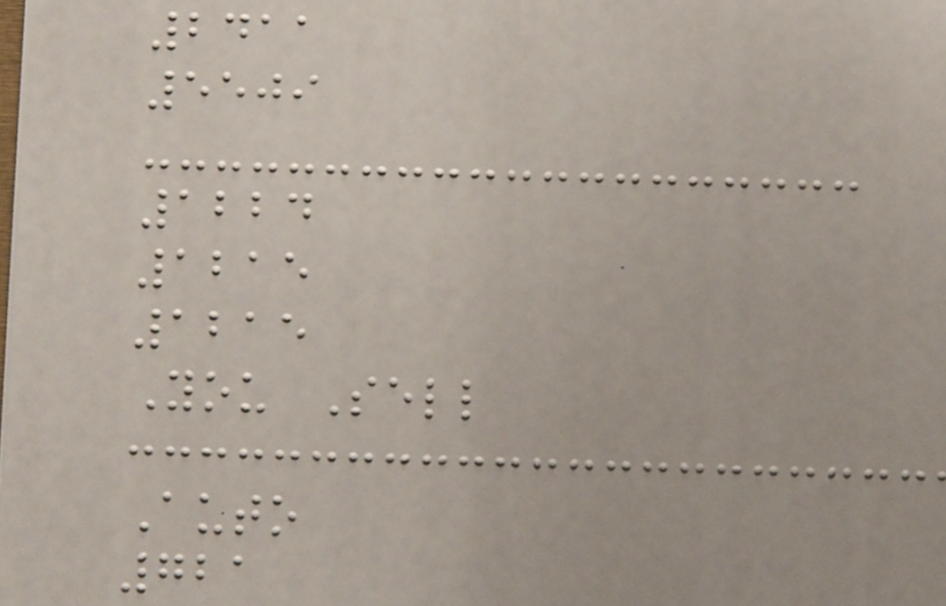2411
5509
1224
1215
1215
You Sell
Auto
721
